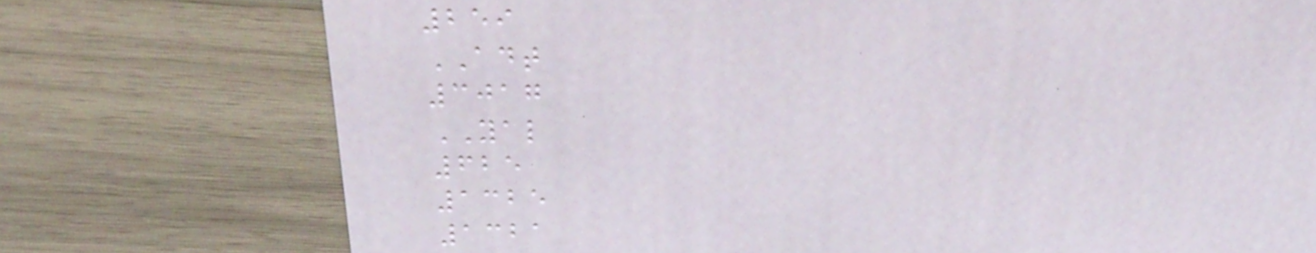259
ADT
3017
YAL
625
1325
1321
